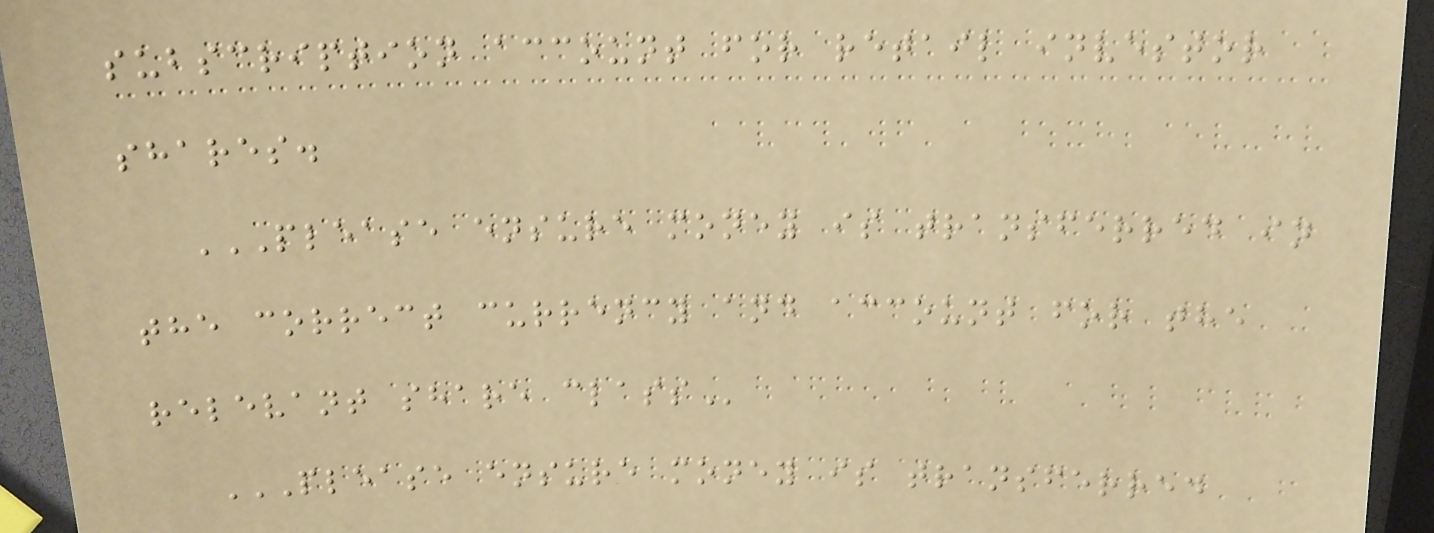subscription account for retail investor
shares.
PLEASE ENSURE MONEY IS TRANSFERRED IN
THE CORRECT CURRENCY AND ACCOUNT FOR THE
RELEVANT SHARE CLASS
PLEASE ENSURE MONEY IS TRANSFERRED
